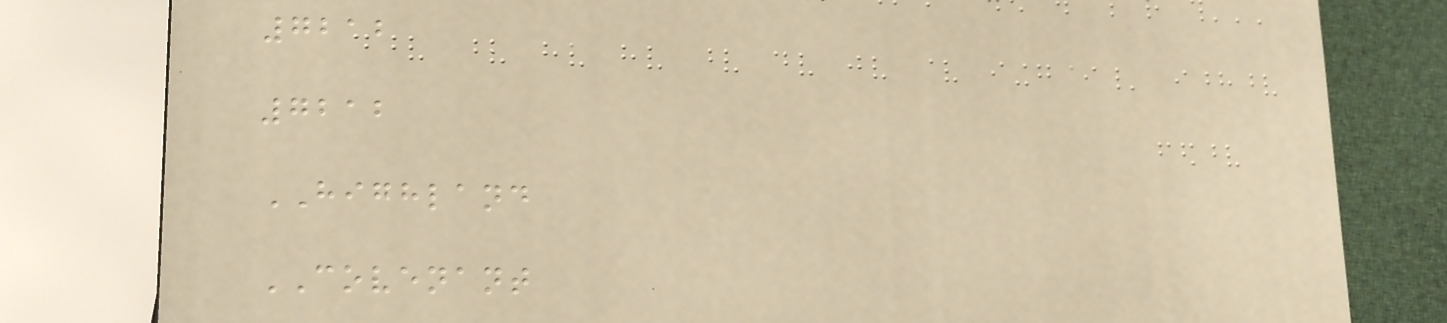7212
7212
HIGHLAND
COVENANT
